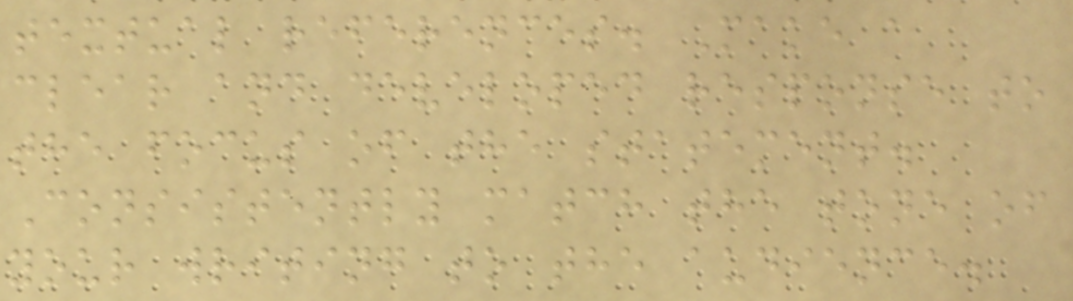textual references. Make a
clear and developed response to
the focus of the statement.
Consistently match the tone of
your writing to the audience.
